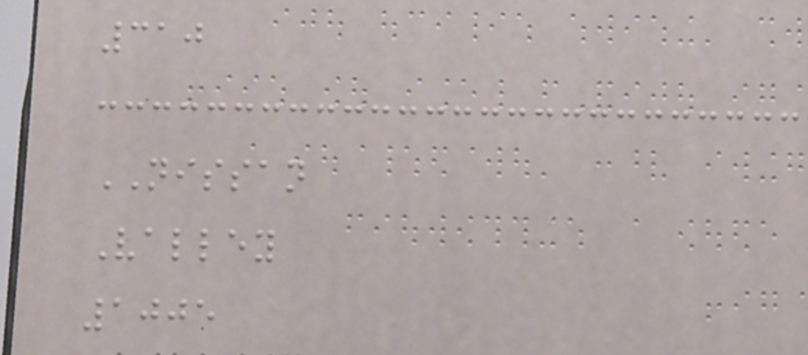310
NISSAN
Valley
1005
